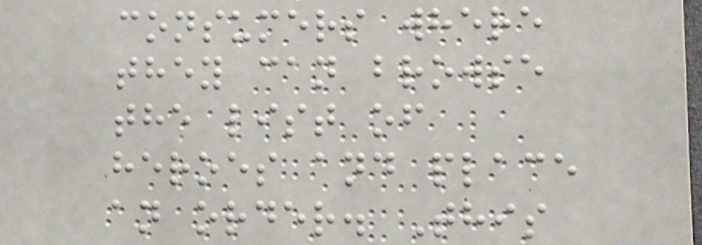consumers where
they can browse
the list of
heroes and place
an order. This
